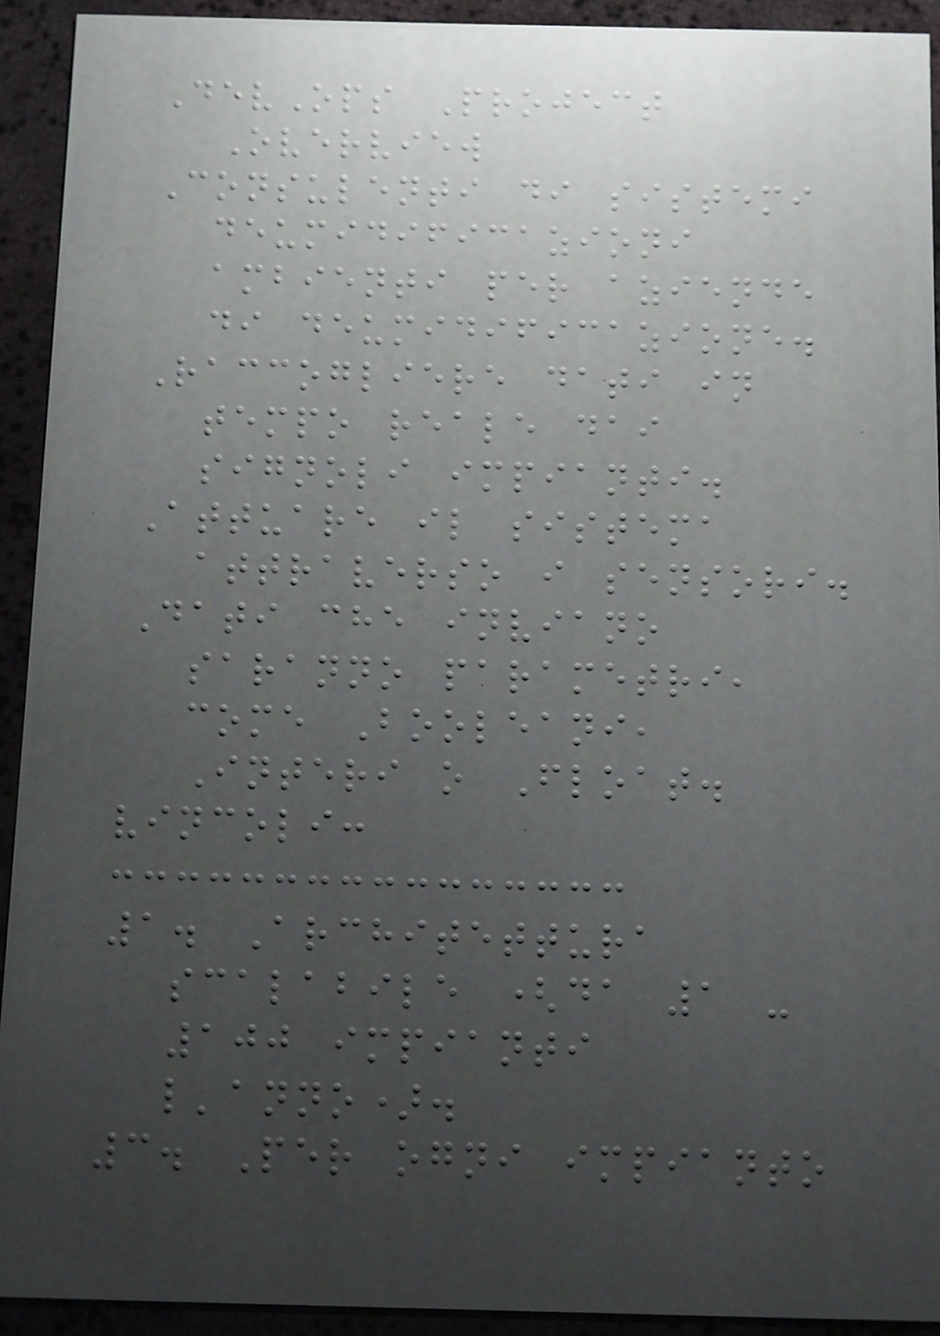DevOps Project
Overview
Consulenti di sistemi
deumidificazioni
ambienti per aziende
di deumidificazione.
Raccogliere dati in
tempo reale dai
signoli impianti.
Attuare il sistema
attraverso i sensori.
Dati che inviano
saranno parametri,
come Booleani,
Interi o Float.
vincoli:
1. Architettura
scalabile (da 1 -
100 impianti
l'anno).
3. Per ogni impianto
